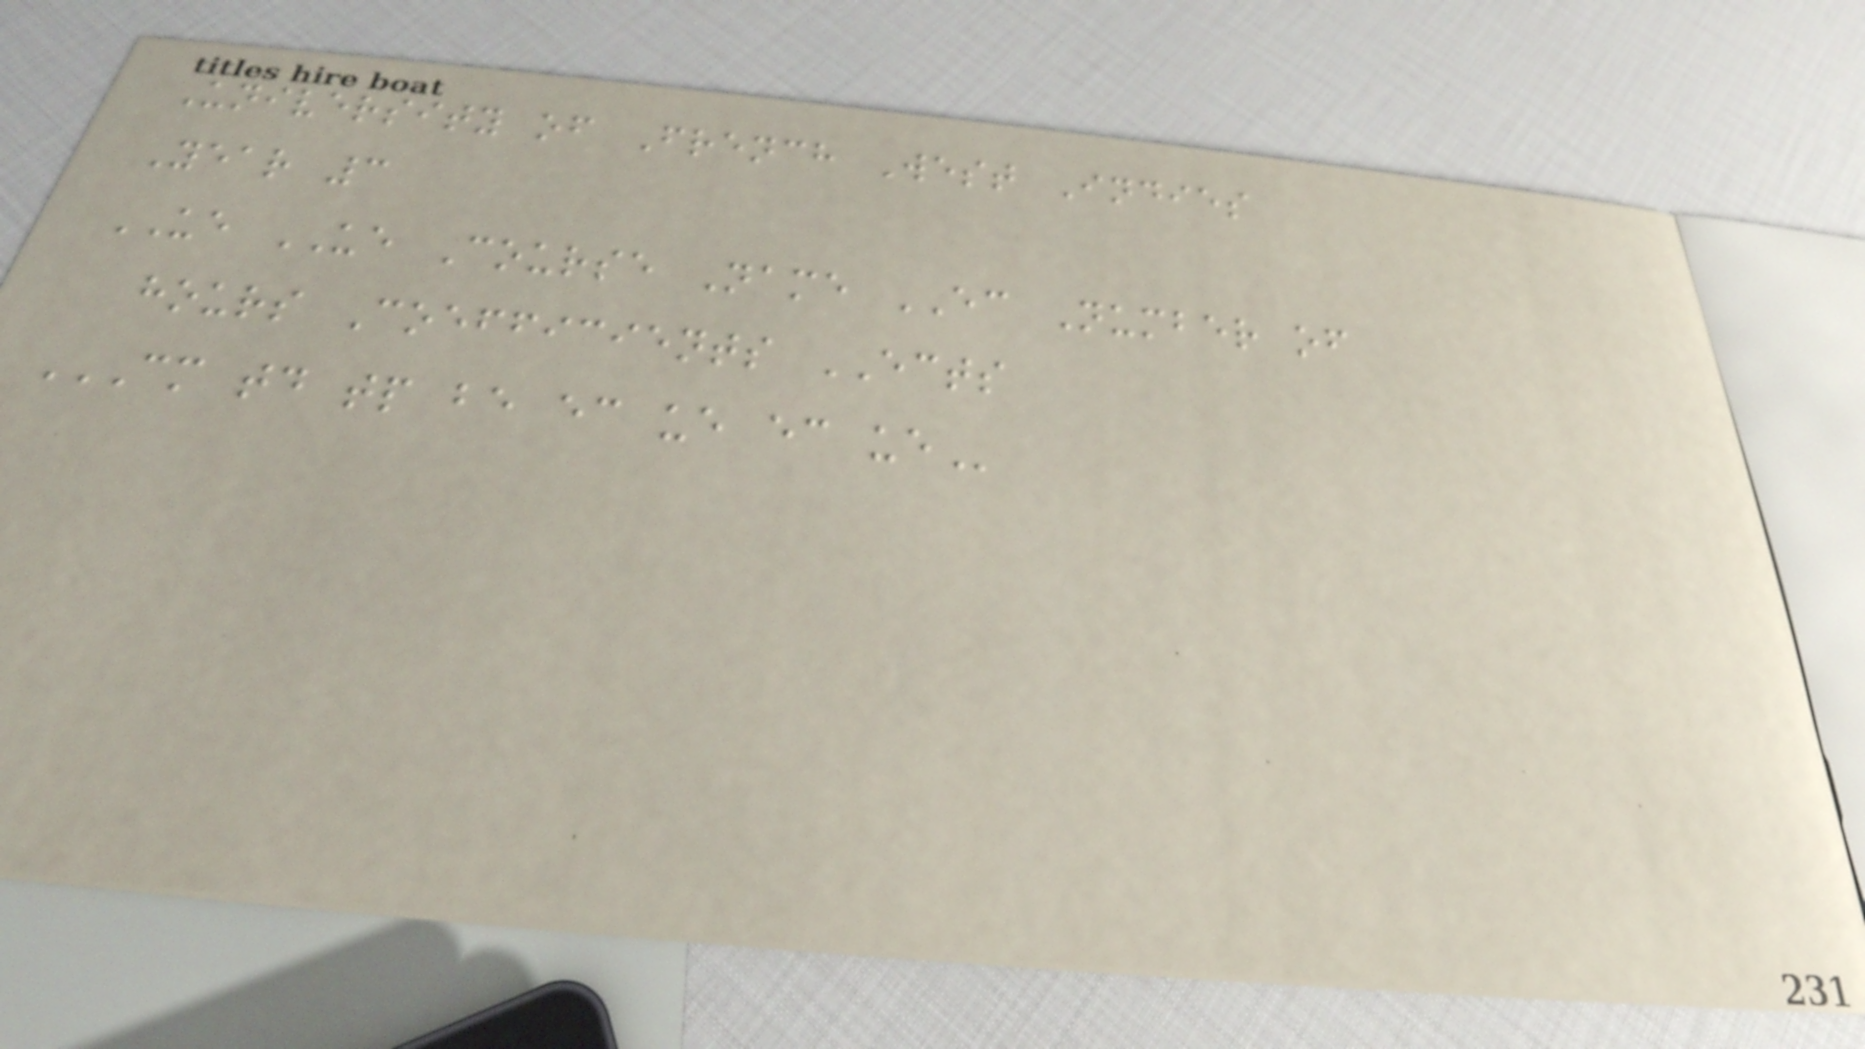University of French West Indies
Year 3
UE UE Course Name EC Number of
hours Coefficients ECTS
CM TD TP BE EC UE EC UE
